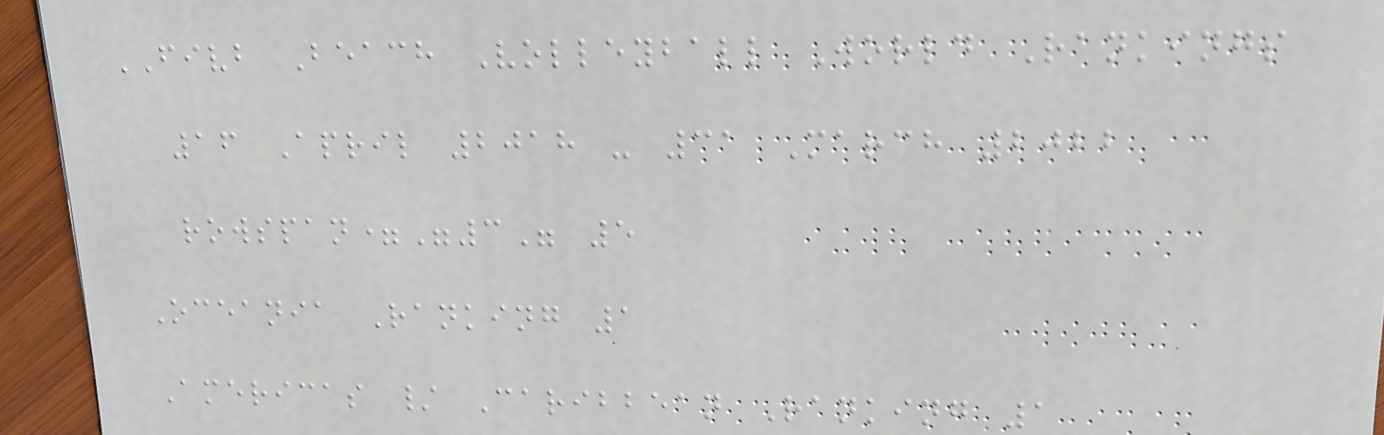FIVB Beach Volleyball World Rankings
16 April 2018 - 31 March 2022
rowspan="3" 5
Oceania Ranking 1
Americas / Caribbean Ranking 1
